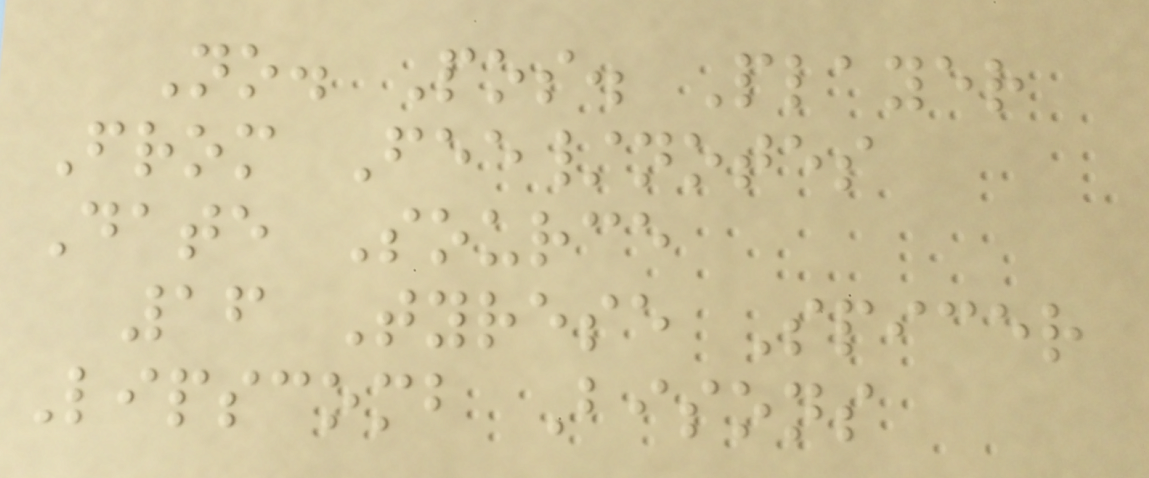No. Pos. Player
From Fee/notes
Date Source
16 Tyrese Spicer
Lipscomb Bisons
